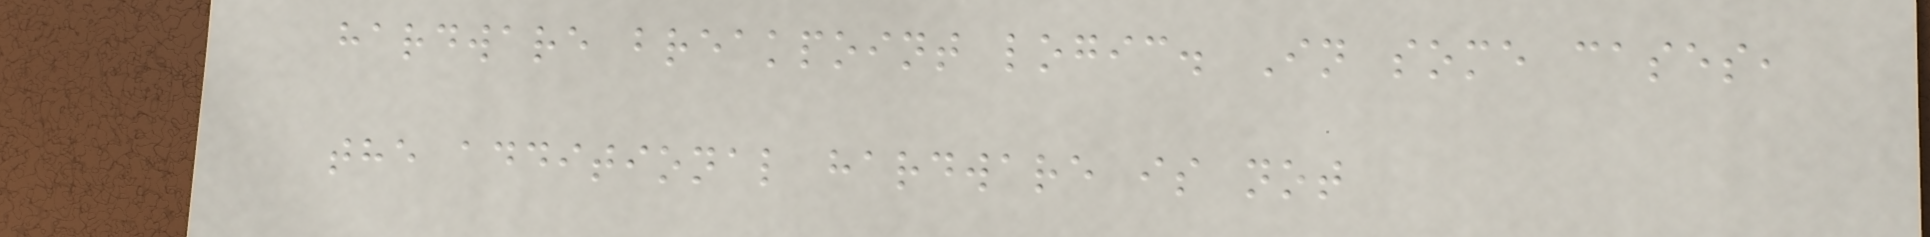hardware breakpoint logic. In some cases,
the additional hardware is not
